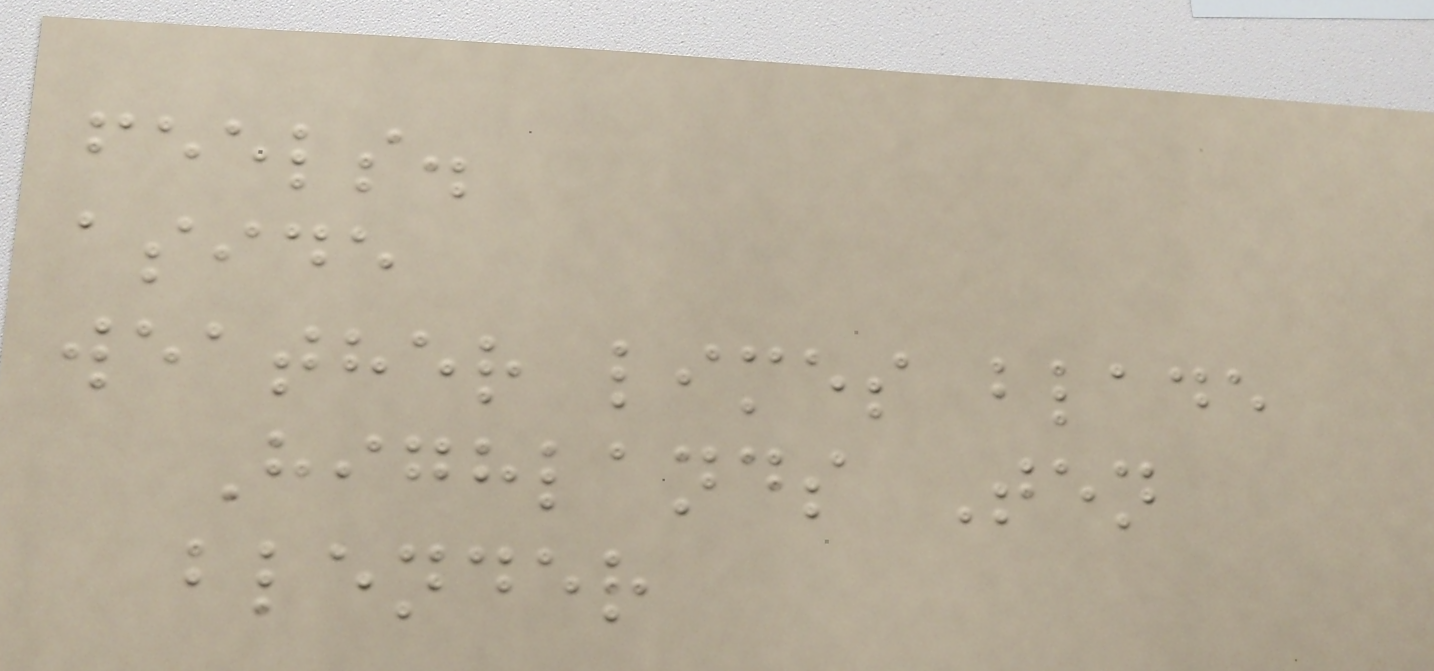feels.
aside
weather limes blade
Highlands Ten
blender
